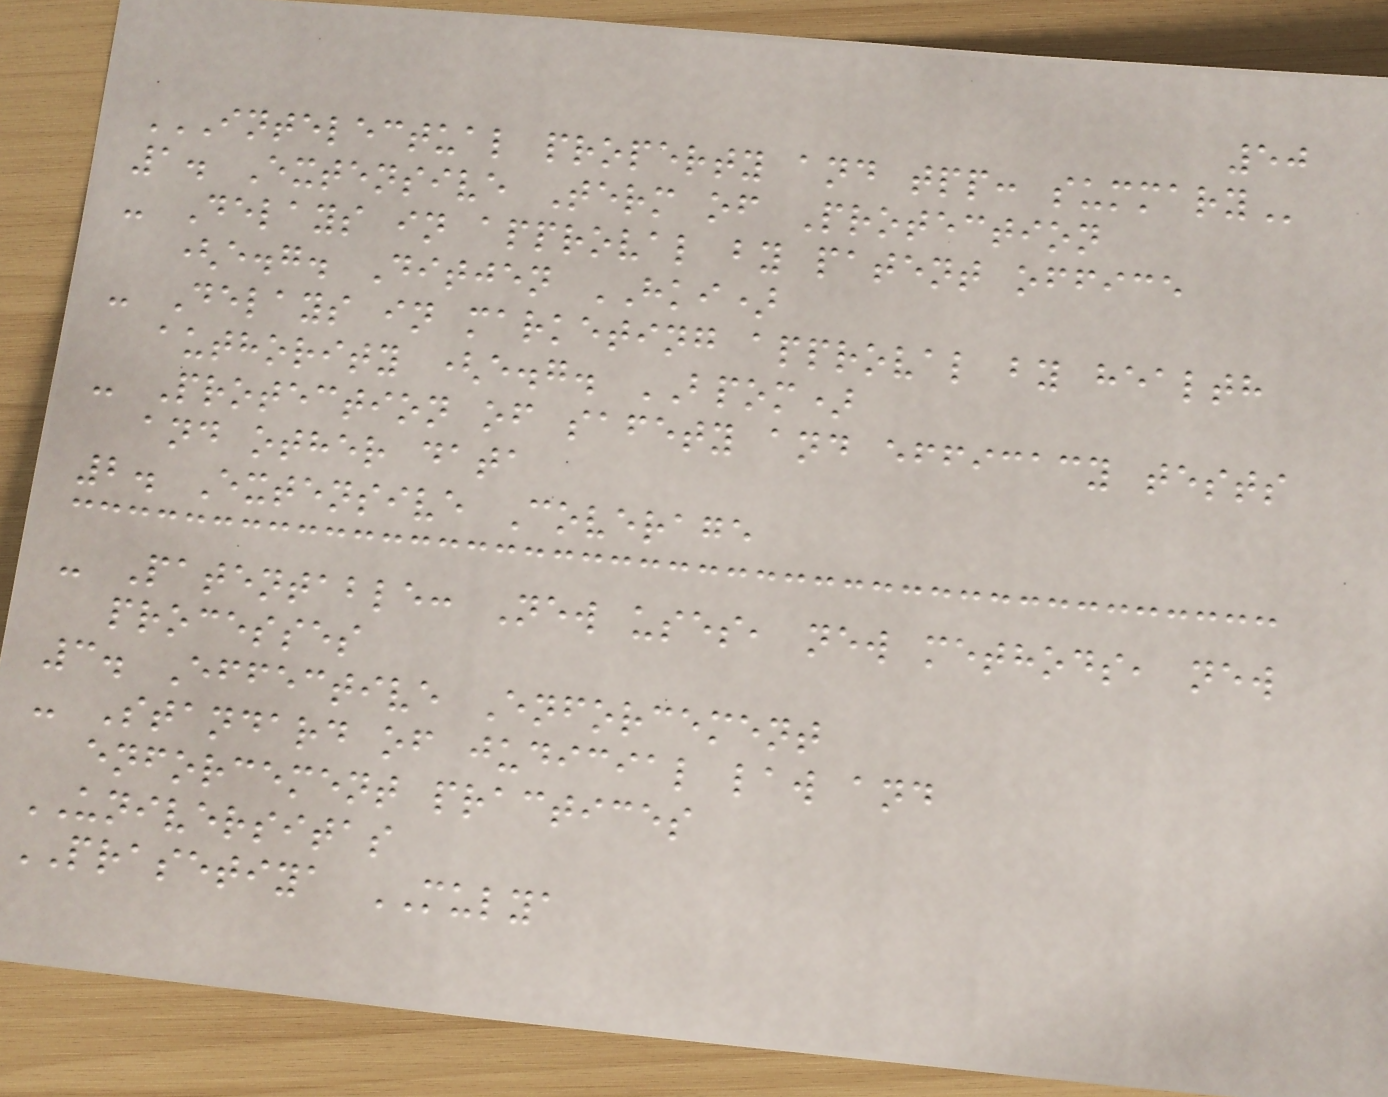50
INTELECTUAL PROPERTY AND TPP: SUMMARY
1. Extensive Term of Protection
- Delays in approval by patent office
(e.g. Ditjen HKI)
- Delays in marketing approval by health
authority (e.g. BPOM)
- Protection of safety and efficacy tests
and other data
2. Extensive Coverage
- Patentable: New uses, new methods, new
processes
3. Effective Enforcement
- Standard of judicial law and
enforcement practices
UNIVERSITAS
PRASETIYA MULYA
